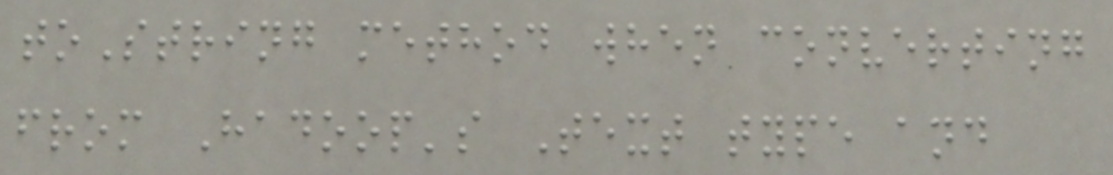toString method when converting
from Hadoop's Text type and
